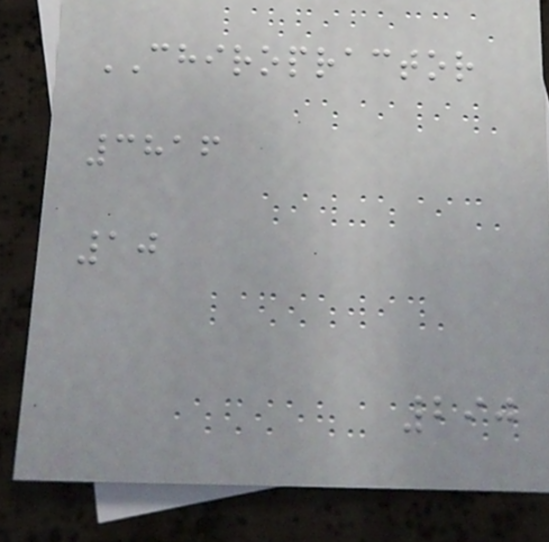CHIROPRACTOR
3816
10
290
